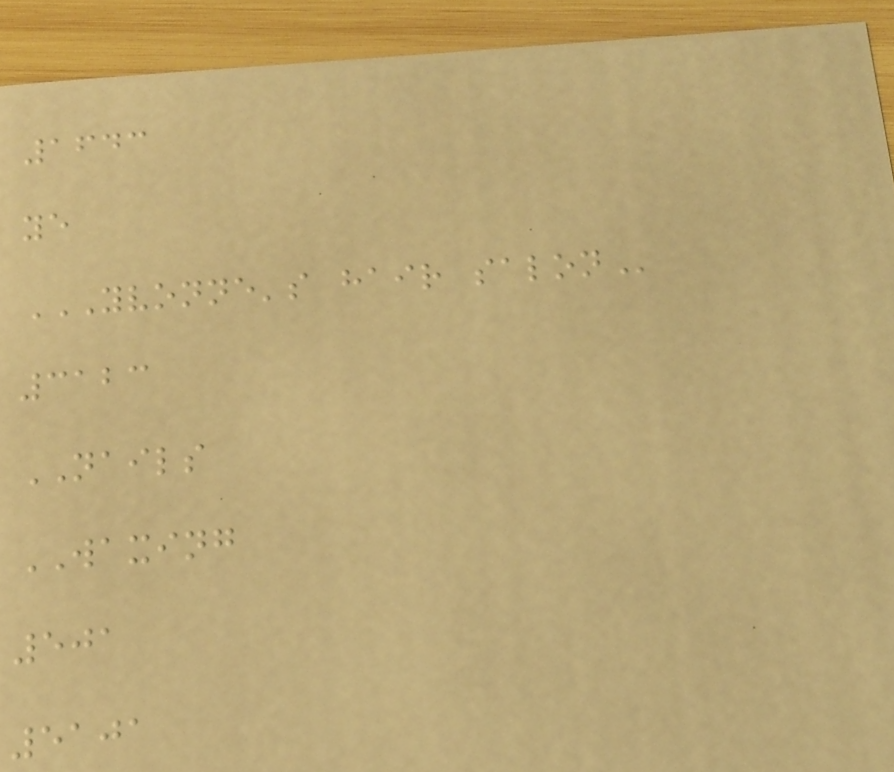1643
ye
YVONNE'S HAIR SALON
3123
NAILS
WAXING
501
5101
